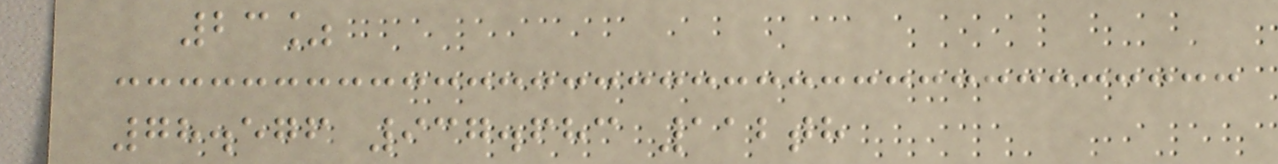23%
78.576 937.683 112th
